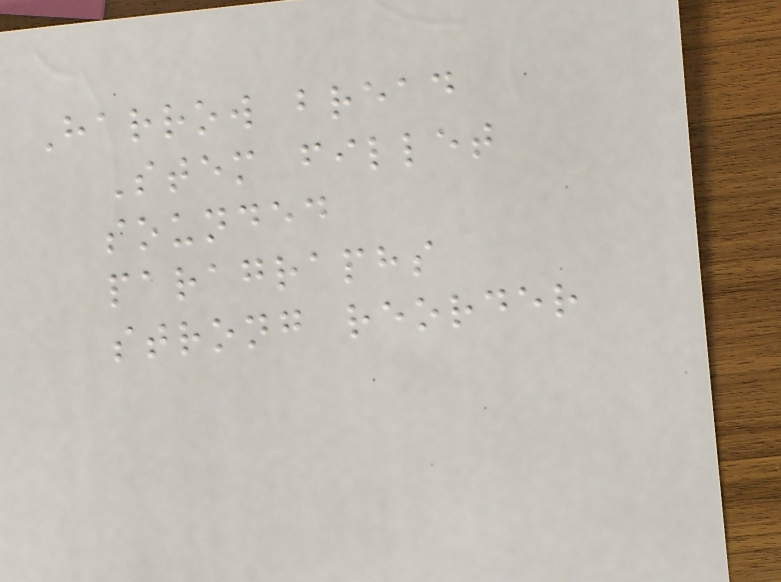Harrow bread
Stem fillet
sounded
paragraphs
strong reorder
